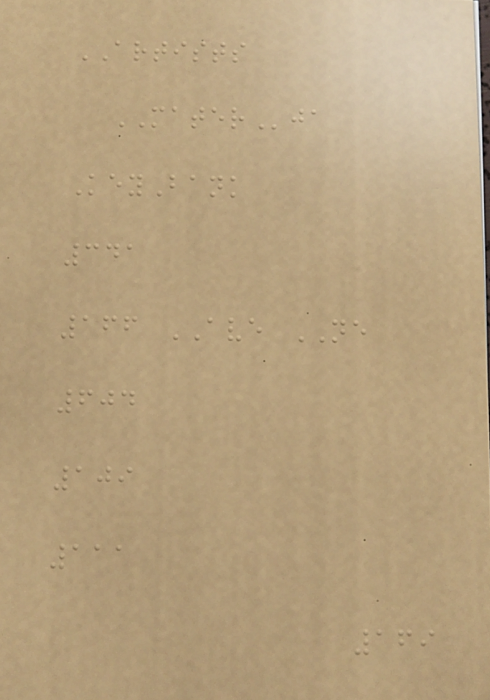ARTISTS
MATERja
KeyBank
341
166 AVE NE
604
109
111
169
